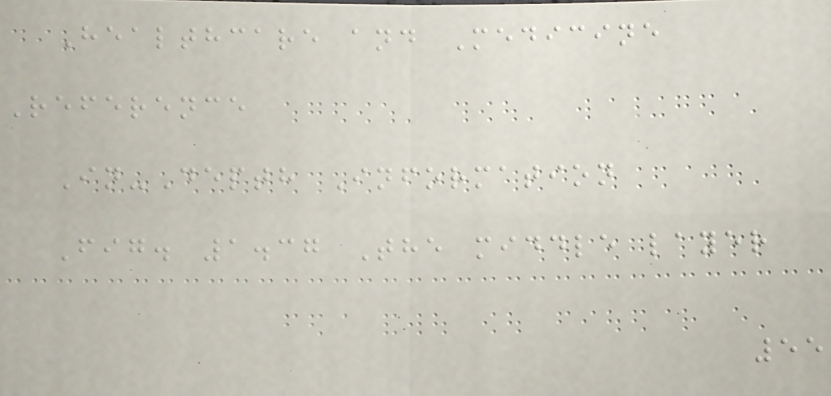Healthcare and Medicine
Reference
In-Depth Information
Fig. 1.37 The middle layer
55
